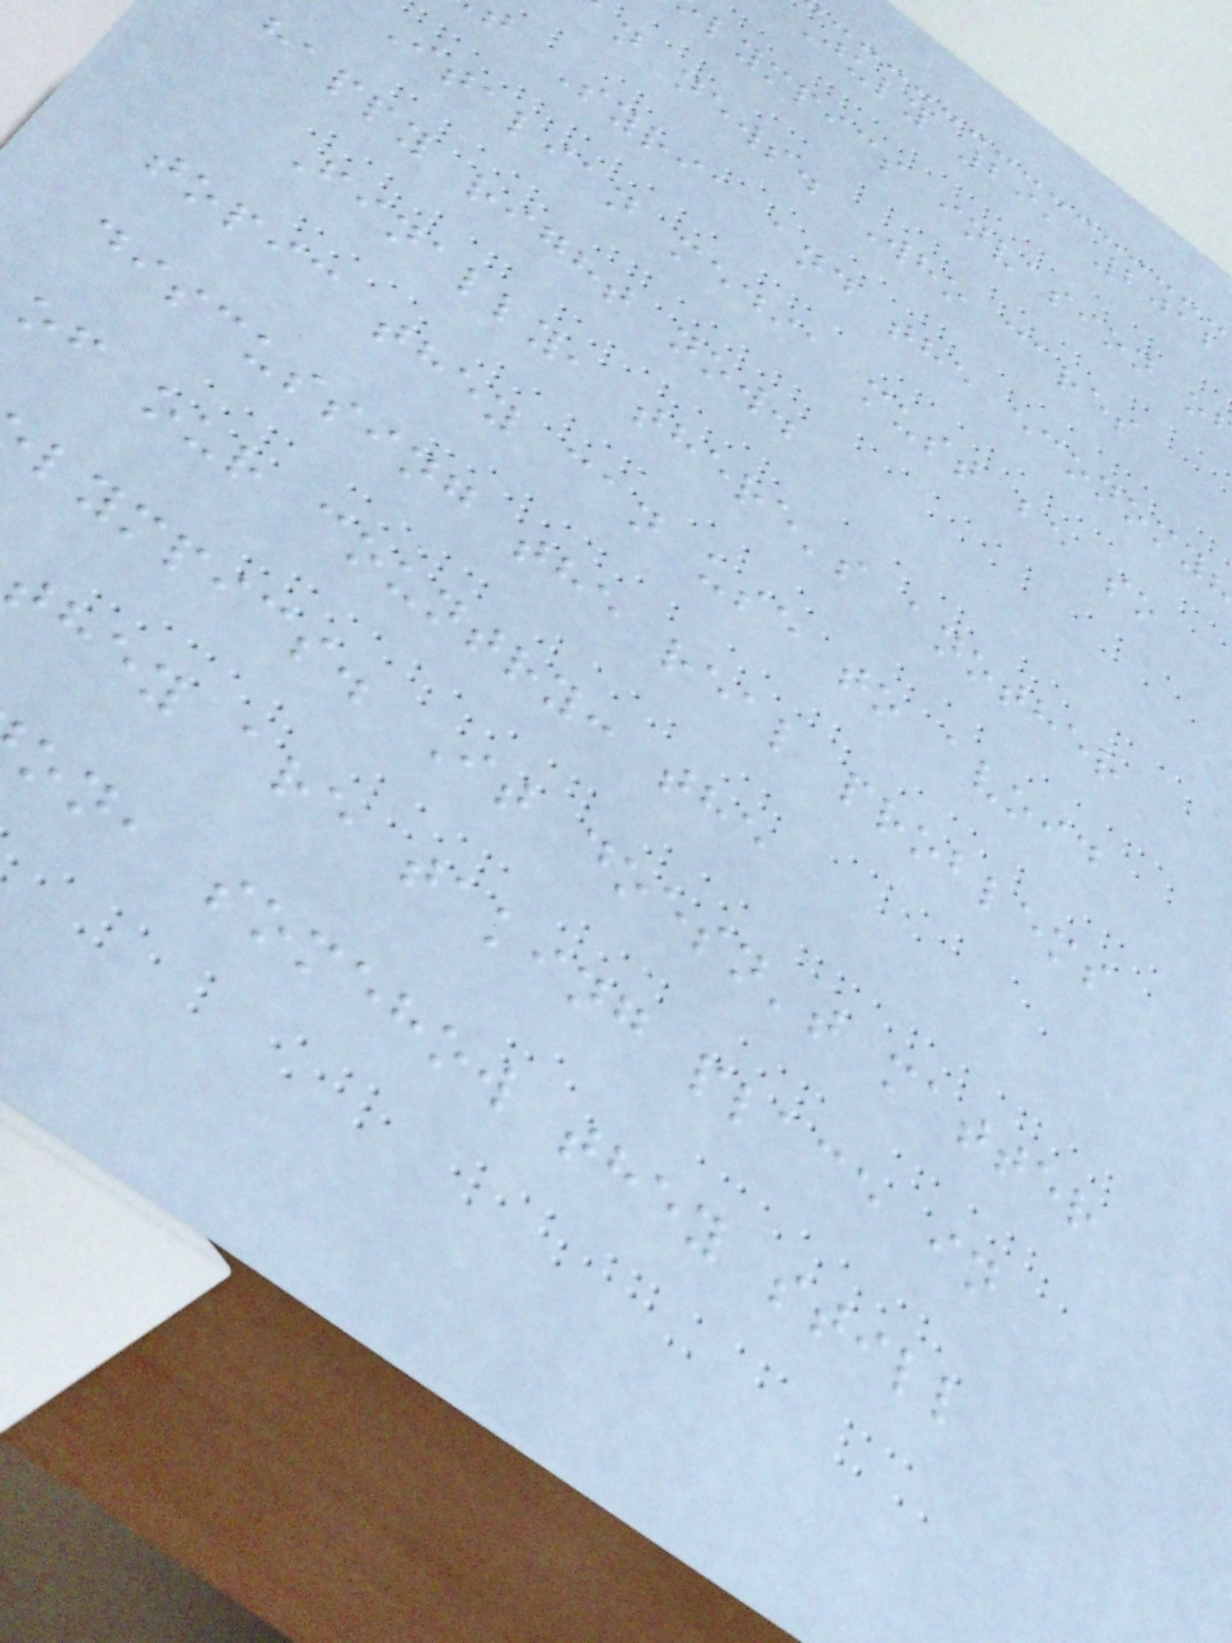July 29, 2012
lympics invasion o
n news. Who cares
t Syria and the economy
Italian media must be so
happy right now.
Finally, there's another
topic they can use to avoid
discussing the real problems
of our country: the
lympics. It doesn't matter
they are taking place in
on, somehow they still
